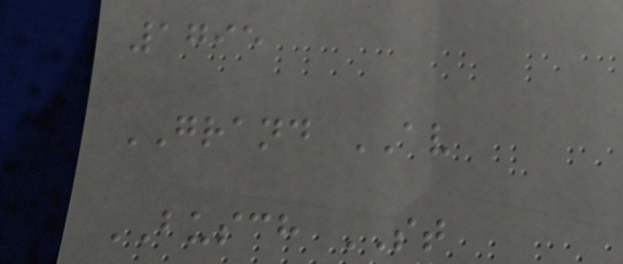1795
GRAND AV
BUSCH ST
